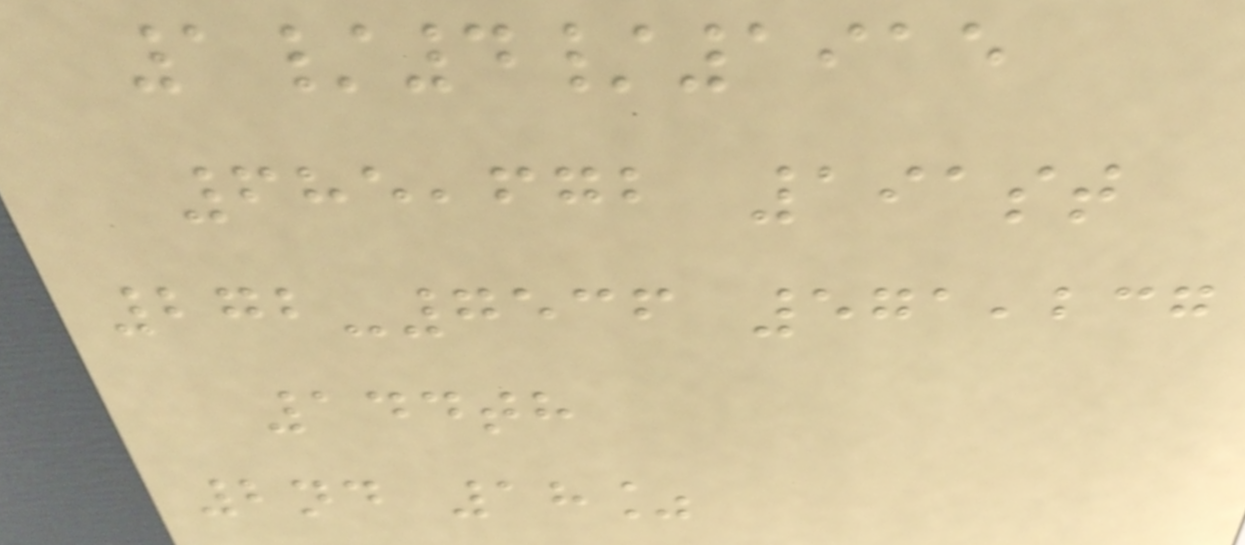1/4/1915
685,672 191st
272-7536 571,237
144th
2nd 18%
